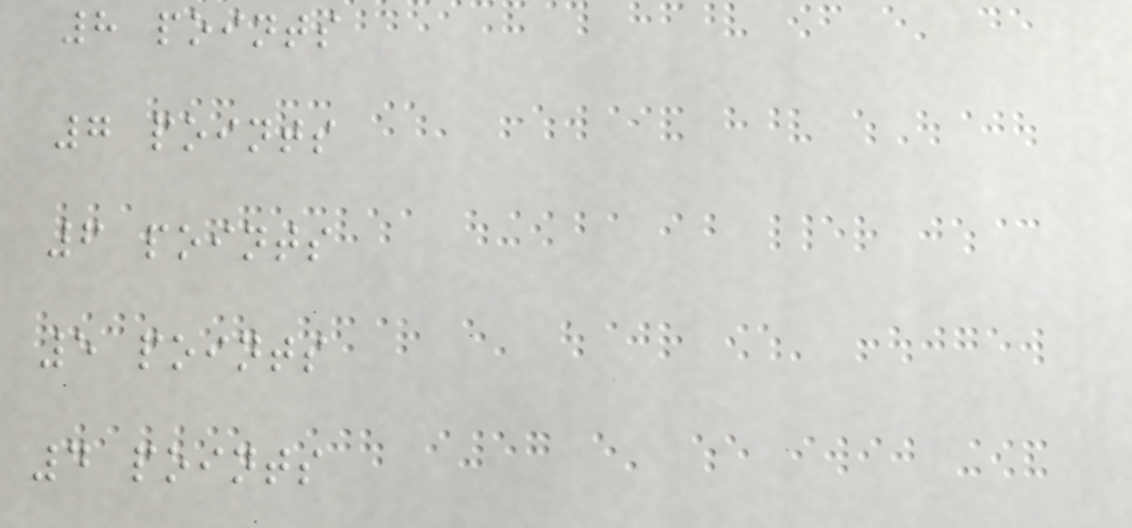8 points
7 points
6 points
5 points
4 points
